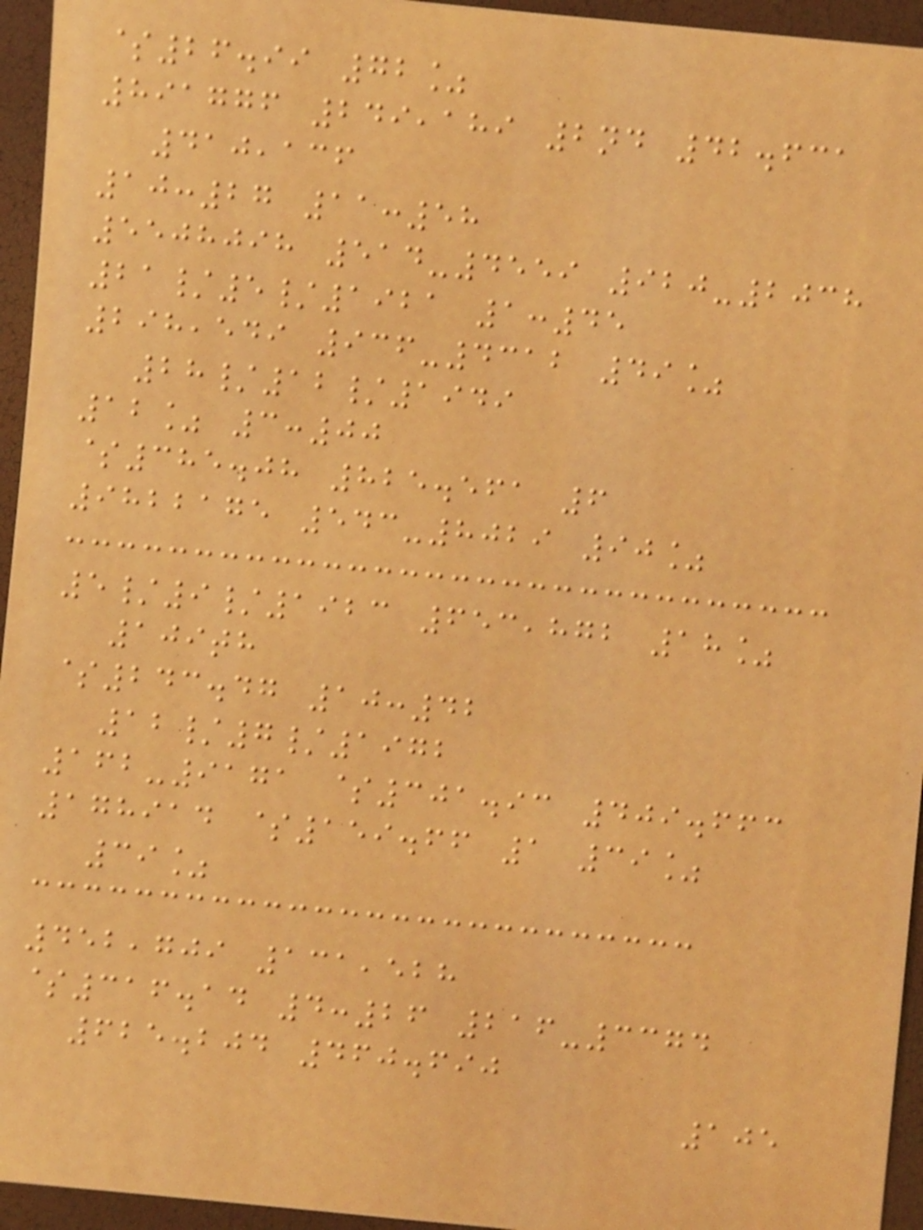$26.99 72%
891776 249,189 2nd 42.631
410,136
10:27 11:58
5508098 514-4559 920-2038
21/5/1921 1:45
298,549 936-4312 49%
28/12/1949
12% 3:00
$385.08 825.561 6
9822175 543-8029 90%
5/9/1923 653,872 18%
109th
$243.47 10:42
12/7/1972
162-9171 $301.93 409.663
178914 $159.66 1 39%
39%
452,709 131,528
$316.14 4:26 216-3374
625.204 460.690
105
